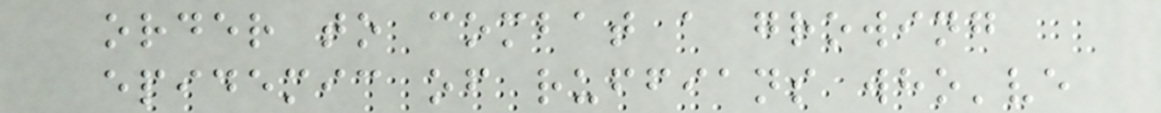order to combat a growing
epidemic of ruffians who've
